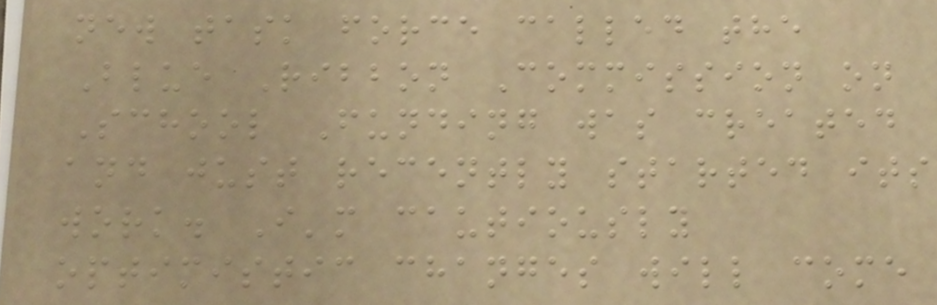new task force called the
Blue Ribbon Commission on
School Funding was created
and just recently started its
work. I'm cautiously
optimistic changes will come
